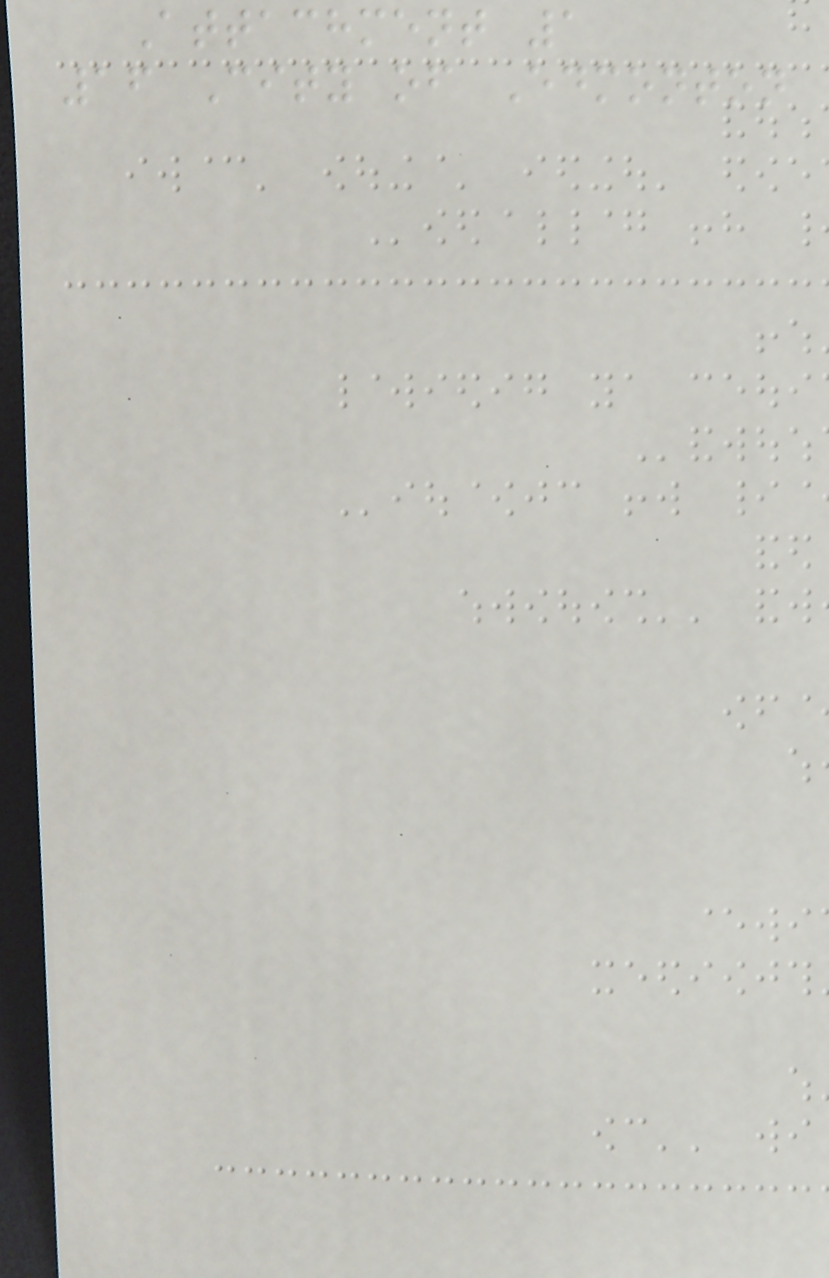Attachment 1
16 City of Edmonton
